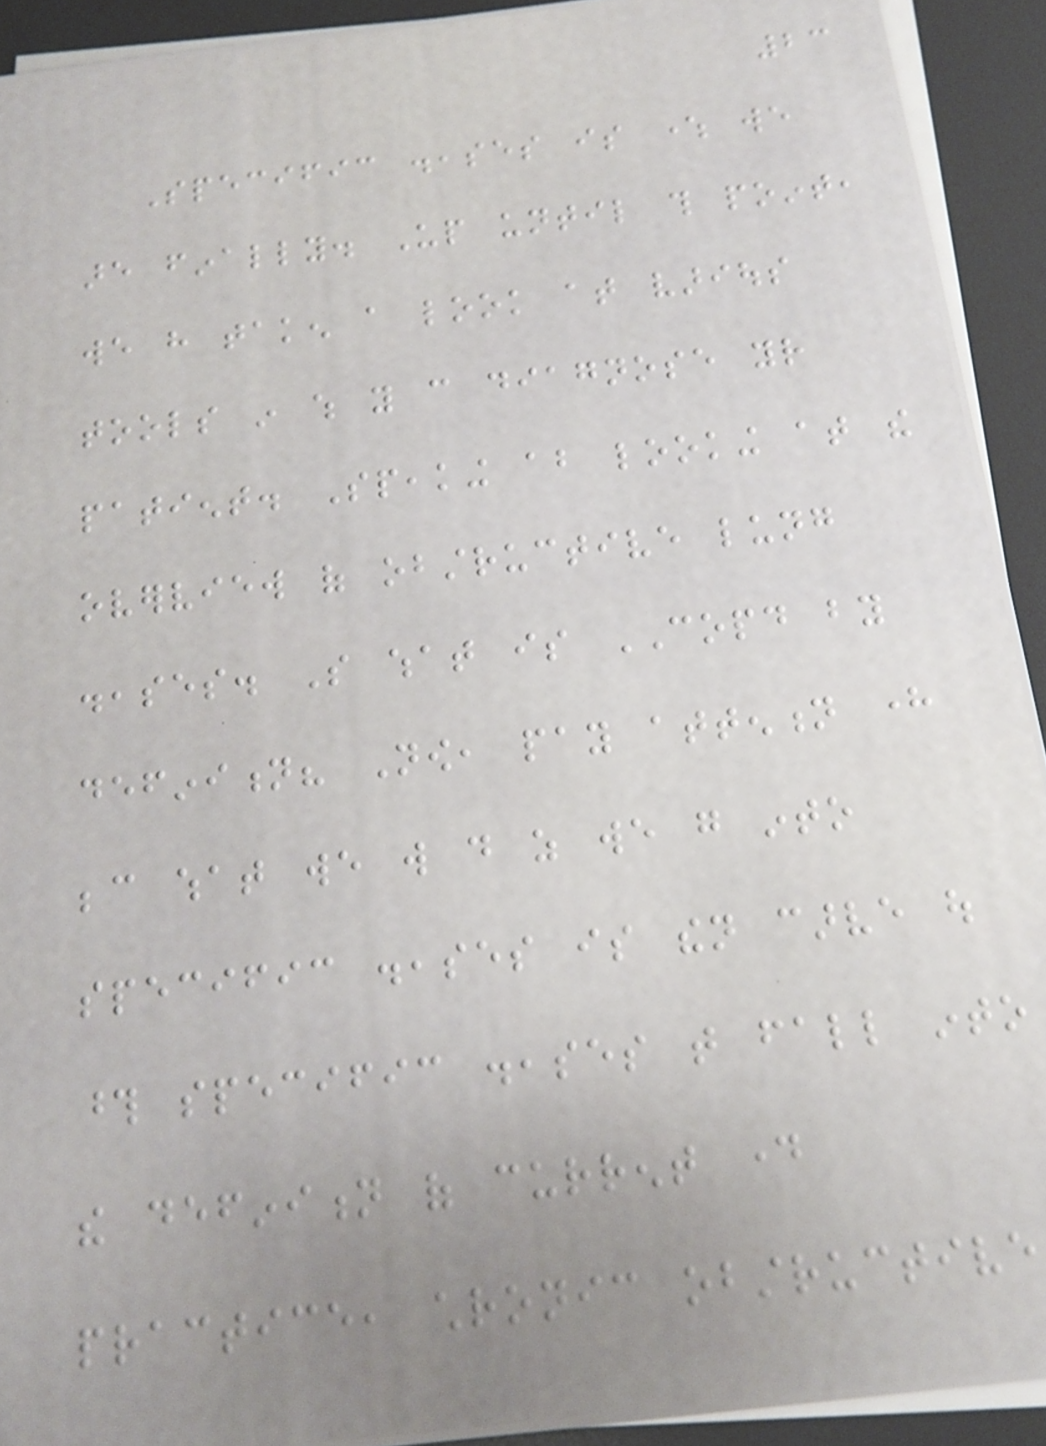23
Specific diseases is where we
are finally. Up until this point,
we have taken a look at various
tools in which you can diagnose your
patient. Speaking about looking at the
overview of obstructive lung
diseases. So what is COPD by
definition? Now, pay attention here
because what we will do as we go into
specific diseases is then carve out
those specific diseases that fall into
the definition of current day
practice, chronic obstructive
